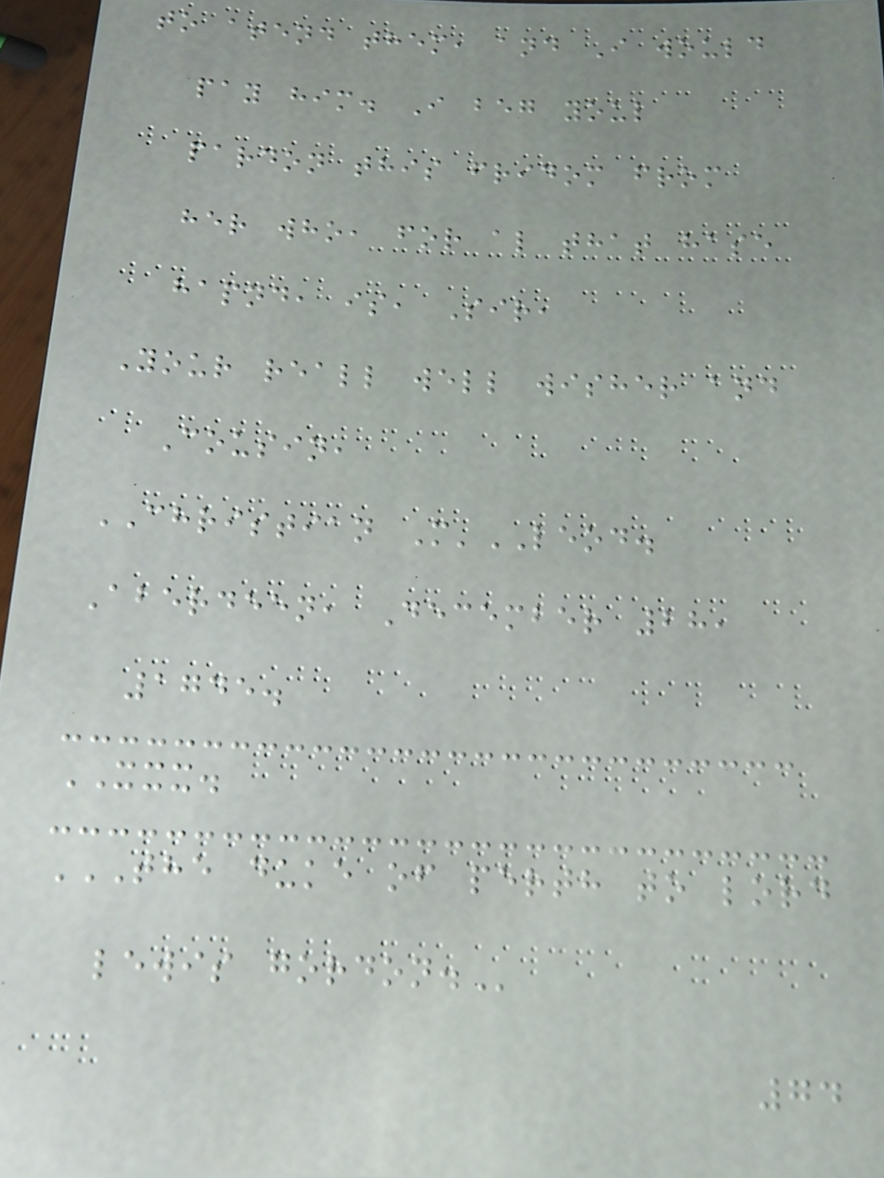to atend them, and I would
pay him. I beg youl
pardon this fridom from
her who, for al that hase
hapnd, is, Sir,
Your reall well wisher and
Cousin,
CHRISTIAN M'LEOD.
Aberdeen, December 28,
1745.
XXX.
THE DUKE OF PERTH TO LORD
LEWIS GORDON.
74
